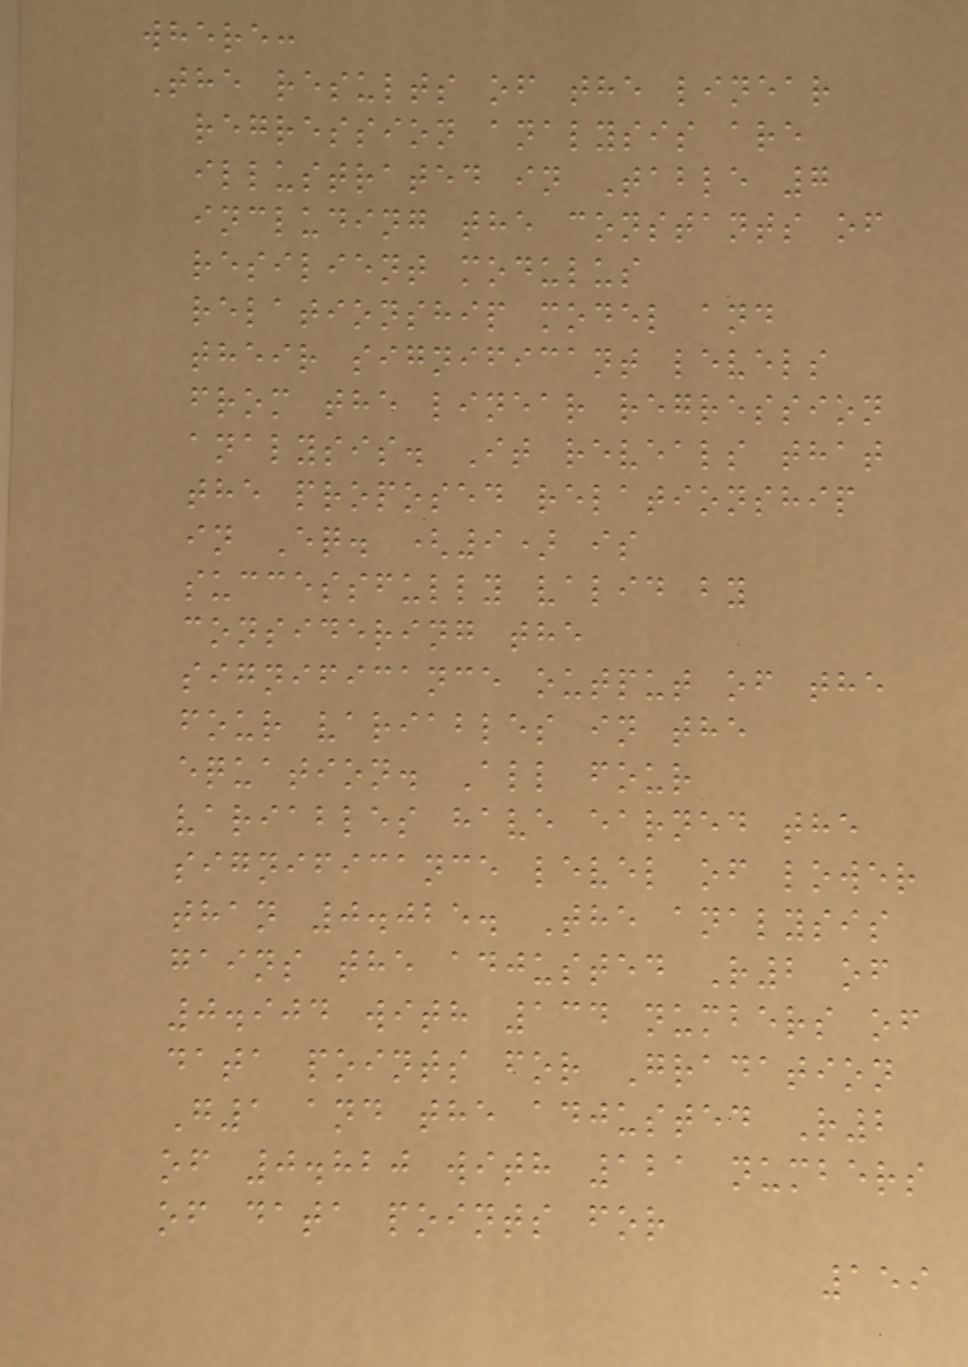where:
The results of the linear
regression analysis are
illustrated in Table 7
including the constants of
resilient modulus
relationship model and
their significant levels
from the linear regression
analysis. It reveals that
the proposed relationship
in Eq. (9) is
successfully valid by
considering the
significance output of the
four variables in the
equation. All four
variables have earned the
significance level of lower
than 0.025. The analysis
gains the adjusted R2 of
0.904 with 134 numbers of
data points for Gradation
G1 and the adjusted R2
of 0.820 with 121 numbers
of data points for
159
